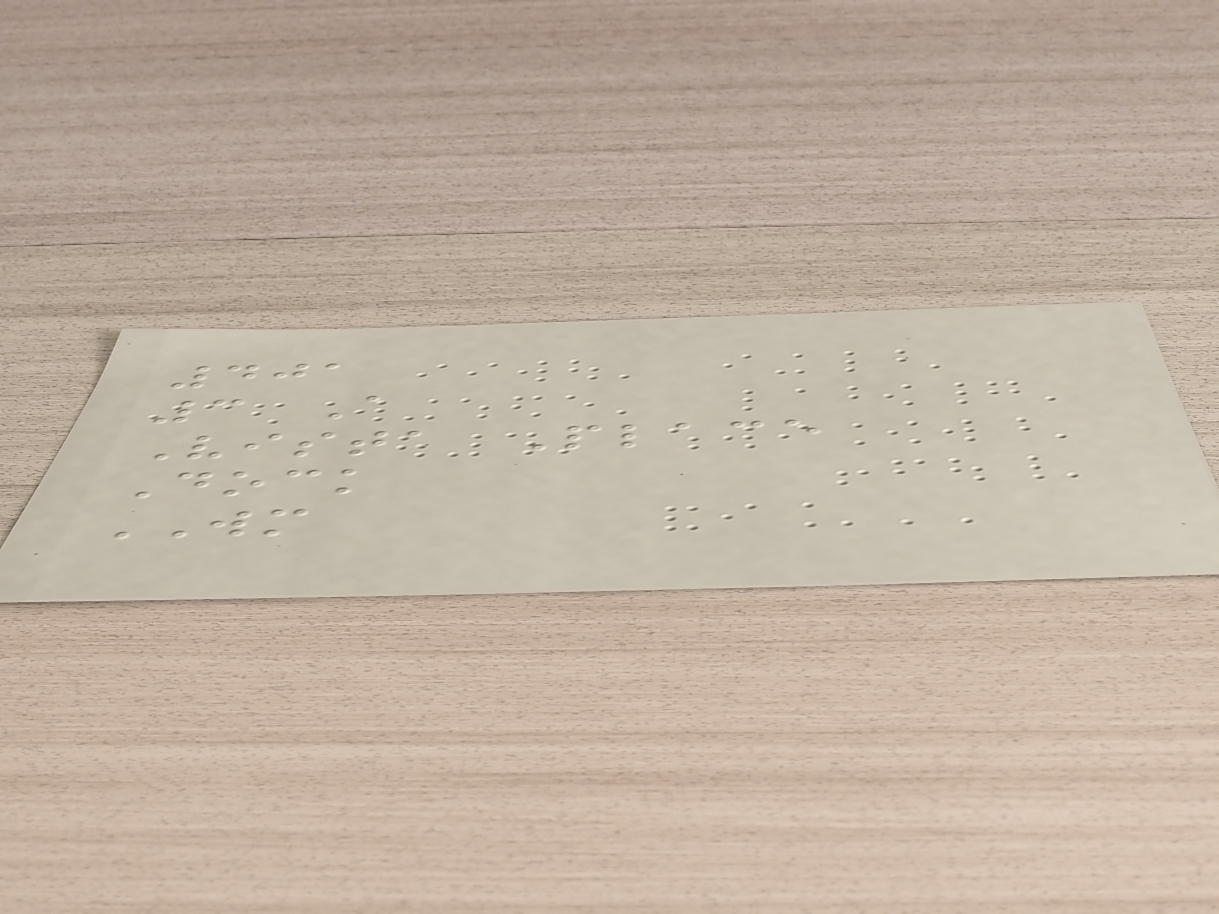401
3 A
Vista Place
Dock
WM
